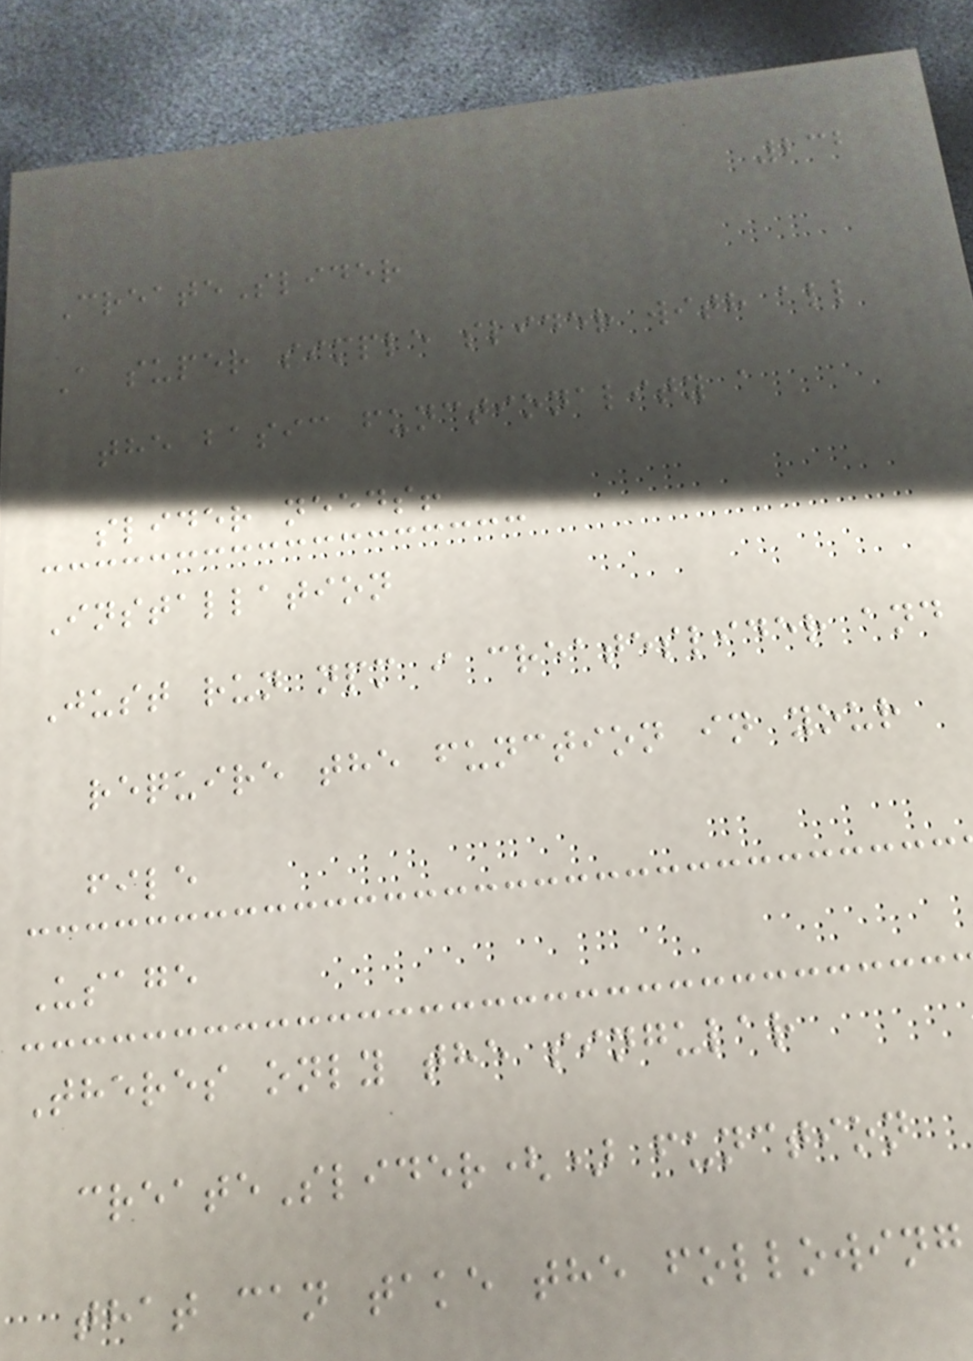232
CreateSlider
A super simple slider with all
the basic functionality a
slider needs!
Installation
Just run npm i createslider and
require the function in your
file
Usage
Theres only the singular
createSlider() function
that can take the following
